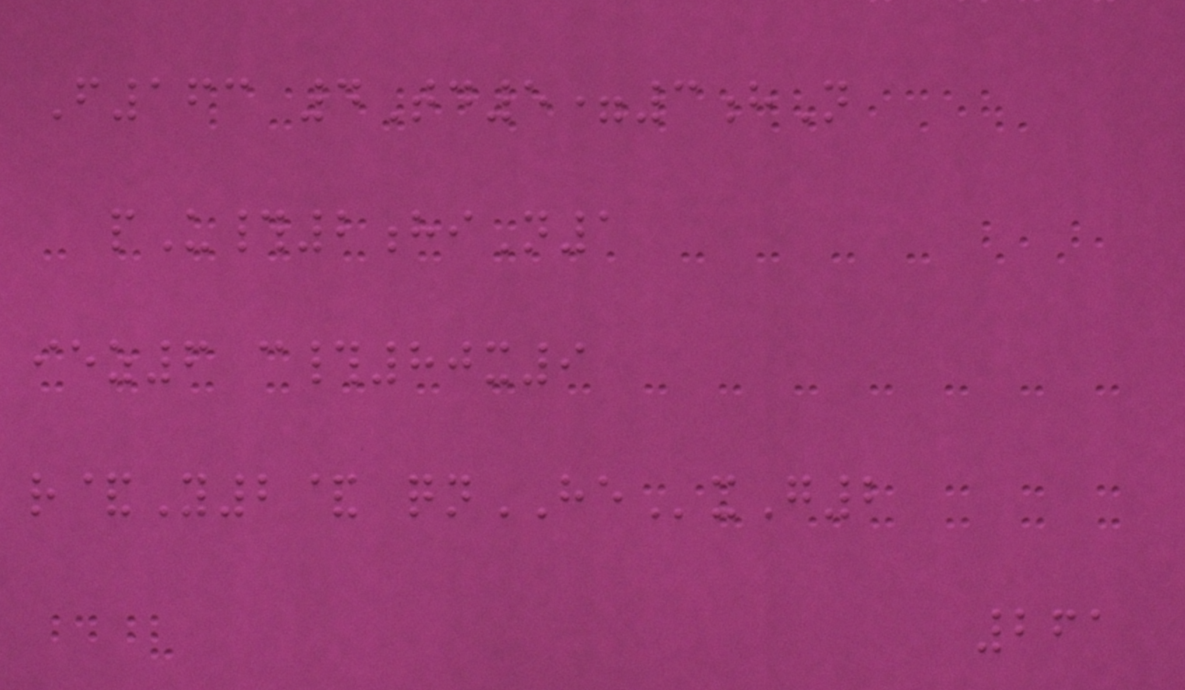F163 4Td5=3hN
pU#2hiN1
iez6 c#80x9
r&Y2& qnHExG2
261
